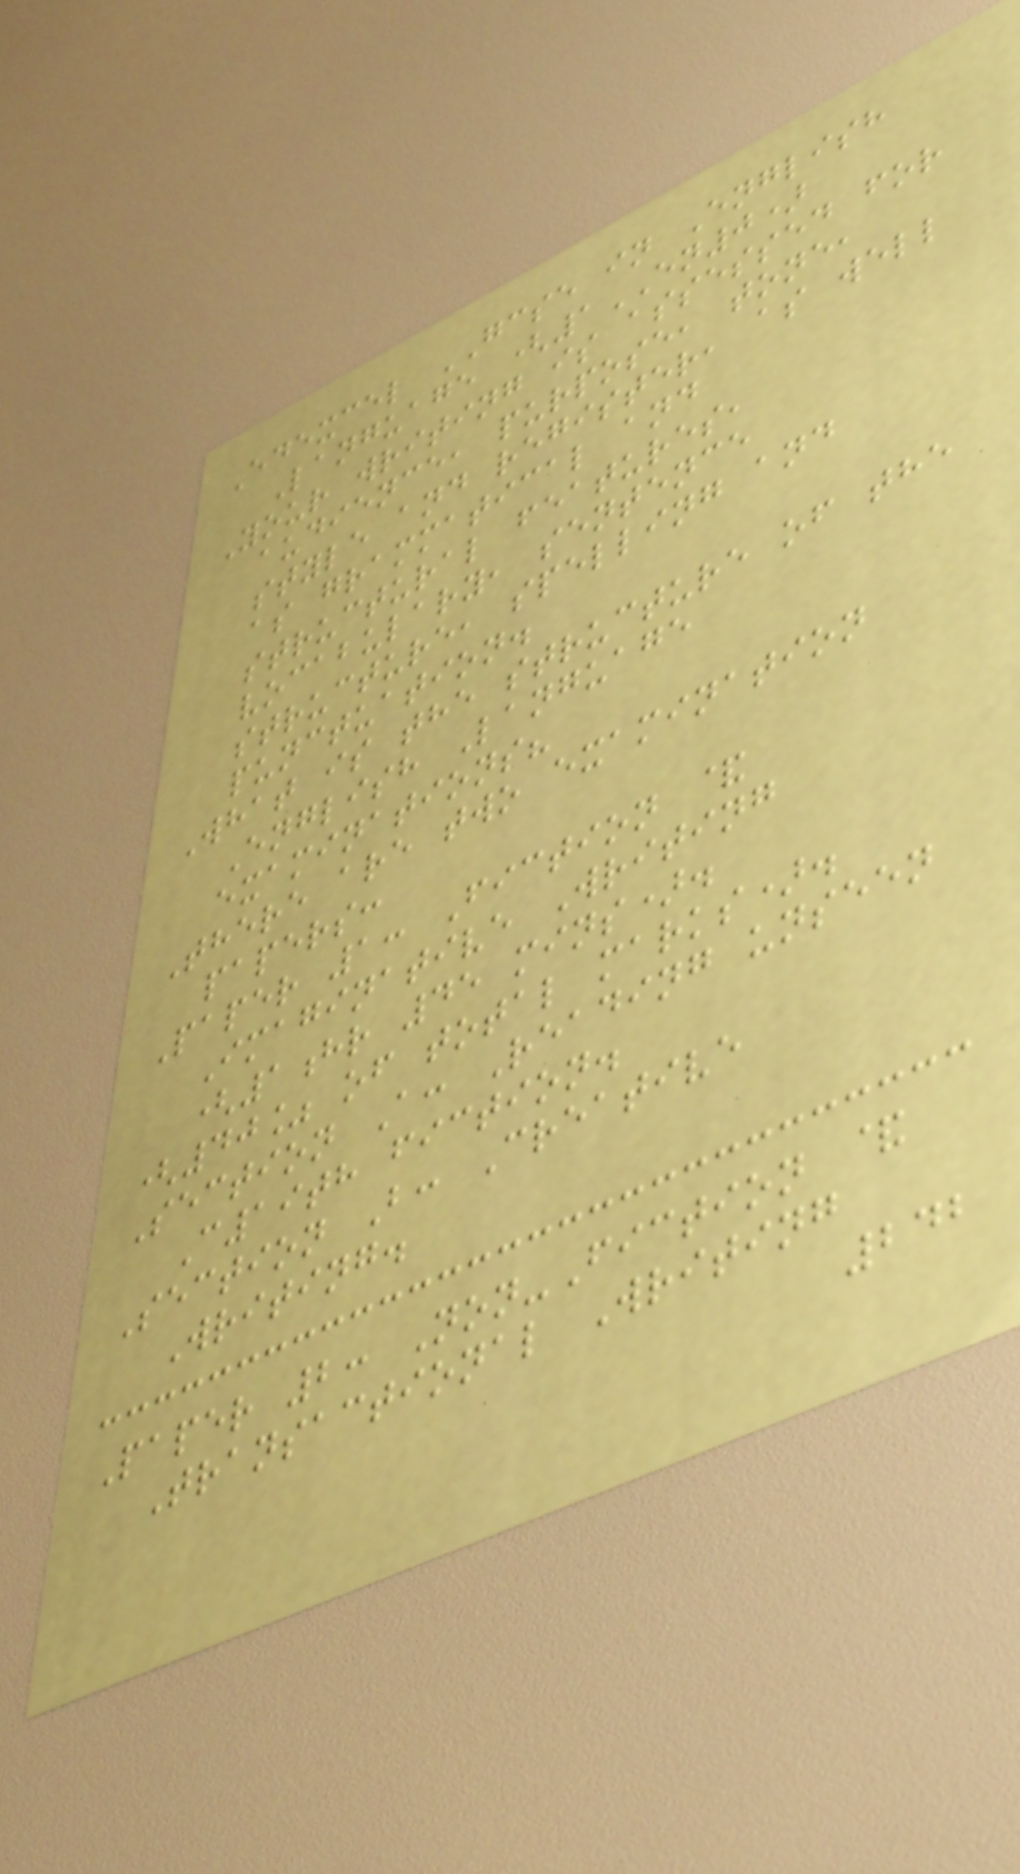Edexcel GCSE in English
Language (1EN0)
Your writing is assessed for
audience, purpose, tone,
style and register, as well
as grammatical and
structural features,
vocabulary, sentence
structure, spelling and
punctuation.
What is the structure of the
English Language
examinations?
There are two examination
papers:
Paper 1: Fiction &
Imaginative Writing
(1hr 45 mins).
(40% of total marks).
Section A: Reading unseen
C19th fiction.
Section B: Creative
Writing.
Paper 2: Non-Fiction &
Transactional Writing
242
